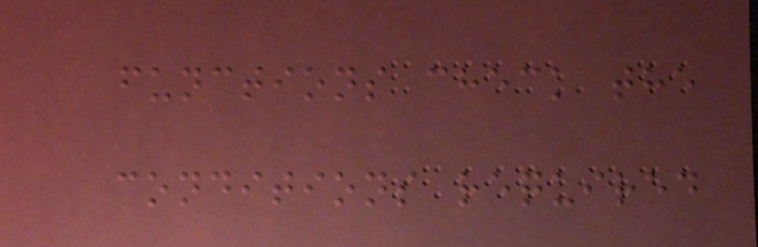functions check the
conditions required
